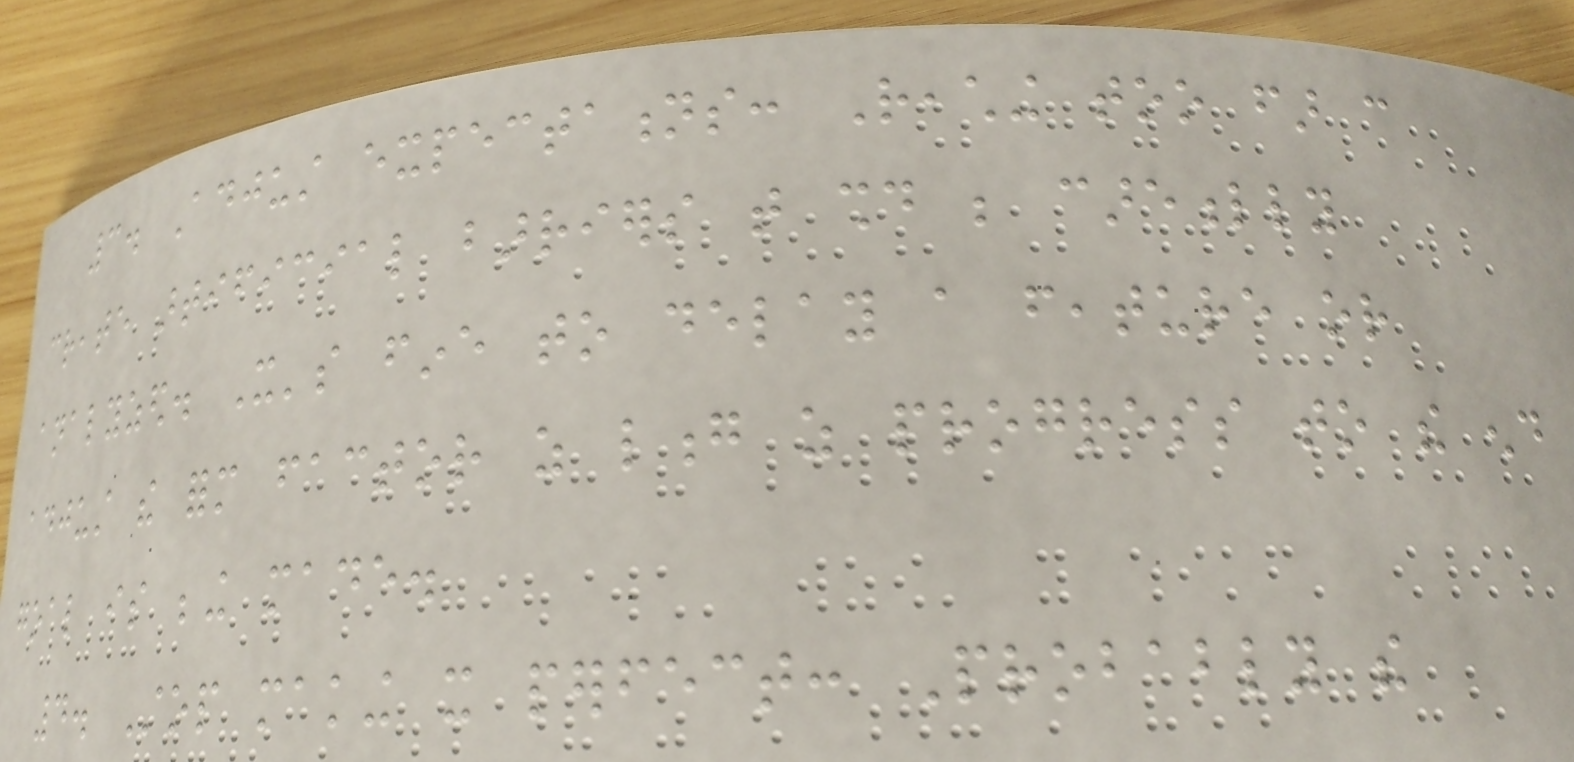3. Adjust expectations: Reaching too far can
create artificial barriers that should be carefully
analyzed. It's fine to delay a feature or
adjust the form factor as long as progress to the end
goal is being made.
4. Stop making it perfect: Probably the
